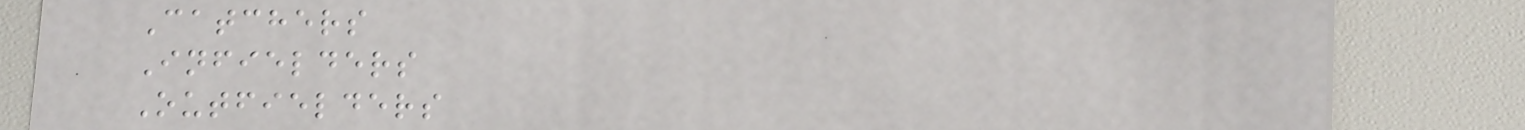Catchers
Infielders
Outfielders
